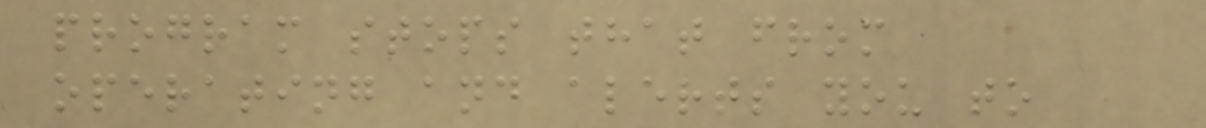program stops that from
operating and alerts you to
